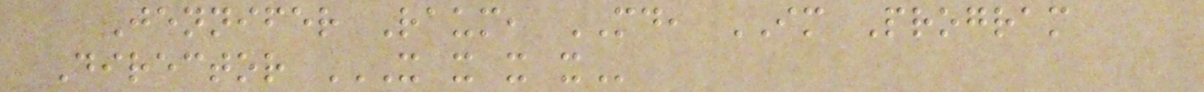Jennifer Raum, MD, IM Program
Director X X X X
